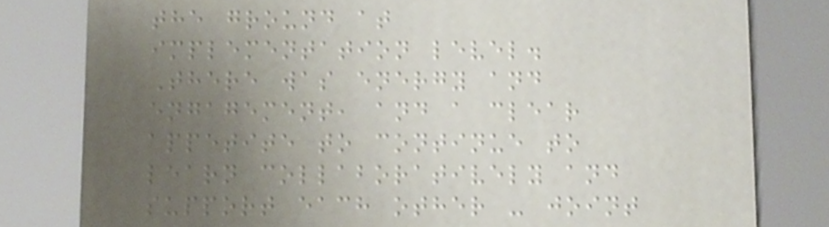the ground at
implementation level.
There was energy and
engagement, and a clear
appetite to continue to
learn collaboratively and
support each other - joint
